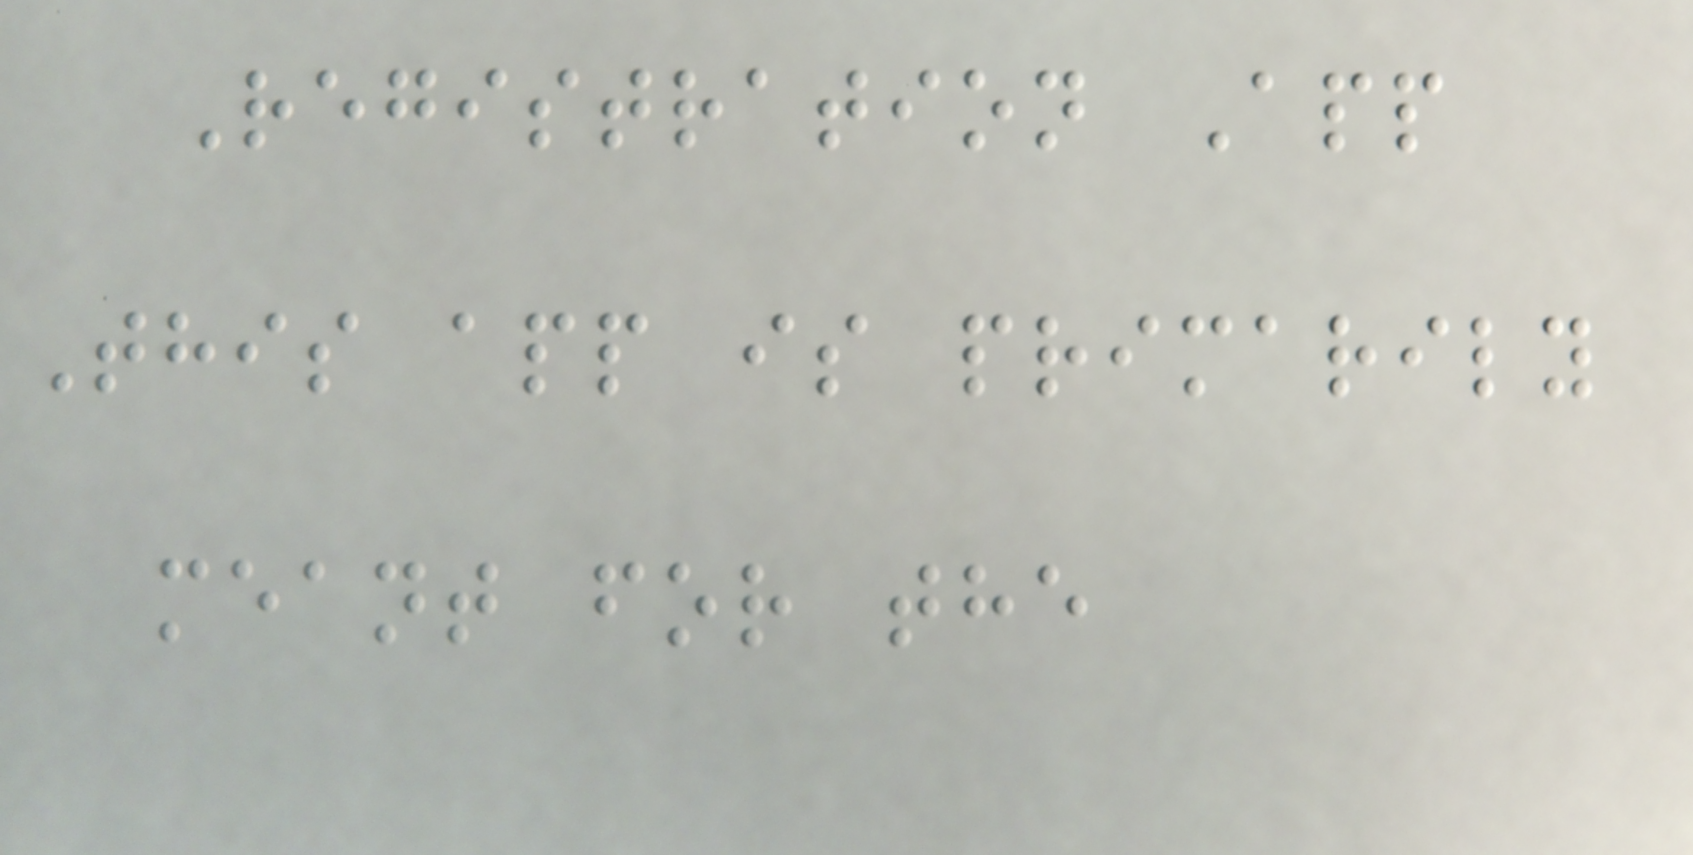Registration App
This app is primarily
meant for the
